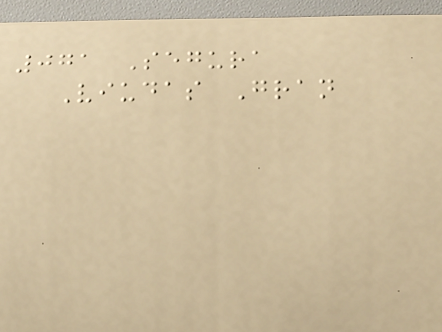071 Segura
Viudas Gran
